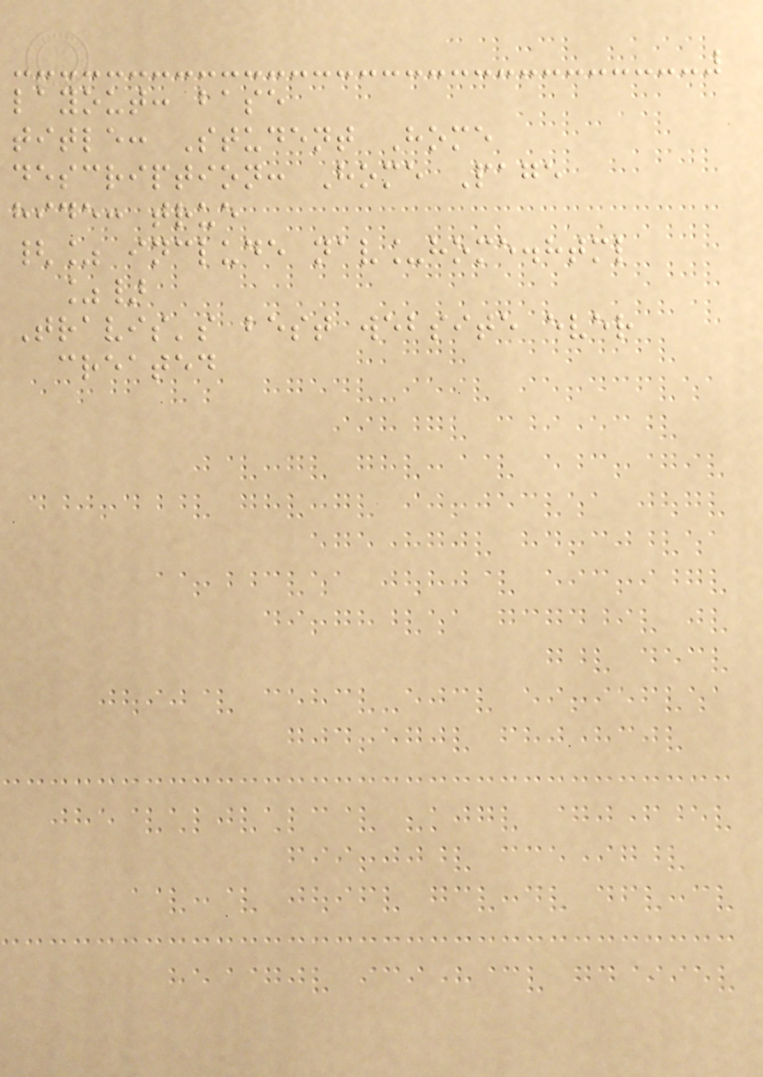layout: base
title: Student Home
description: Home Page
hide: true
{% include nav_home.html
%}
Travis's best website ever
created
